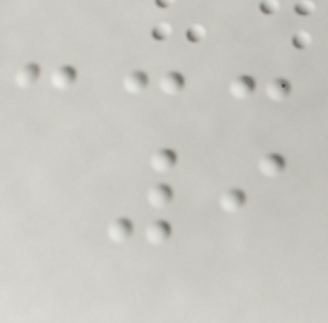9
